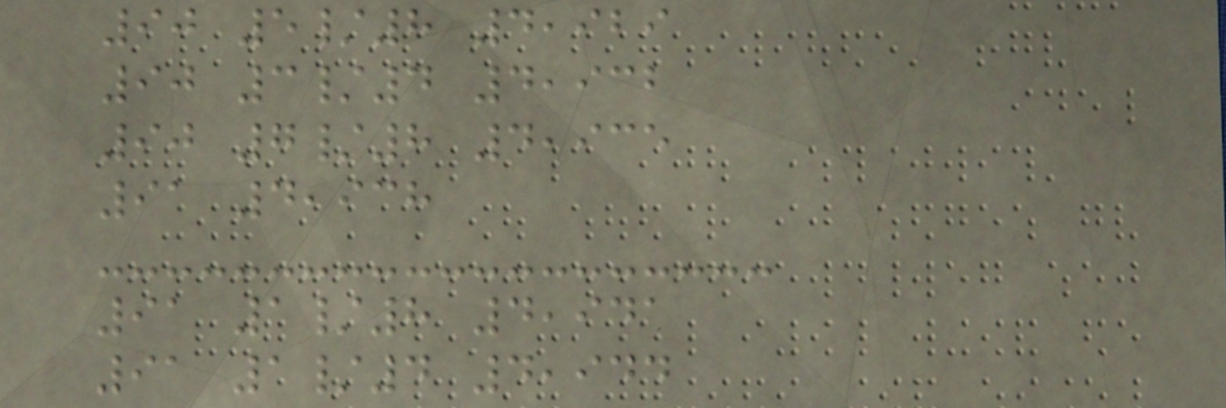90 5/8 4,929
90 3/4 4,932
90 7/8 4,935
91 4,938
91 1/8 4,941
91 1/4 4,944
